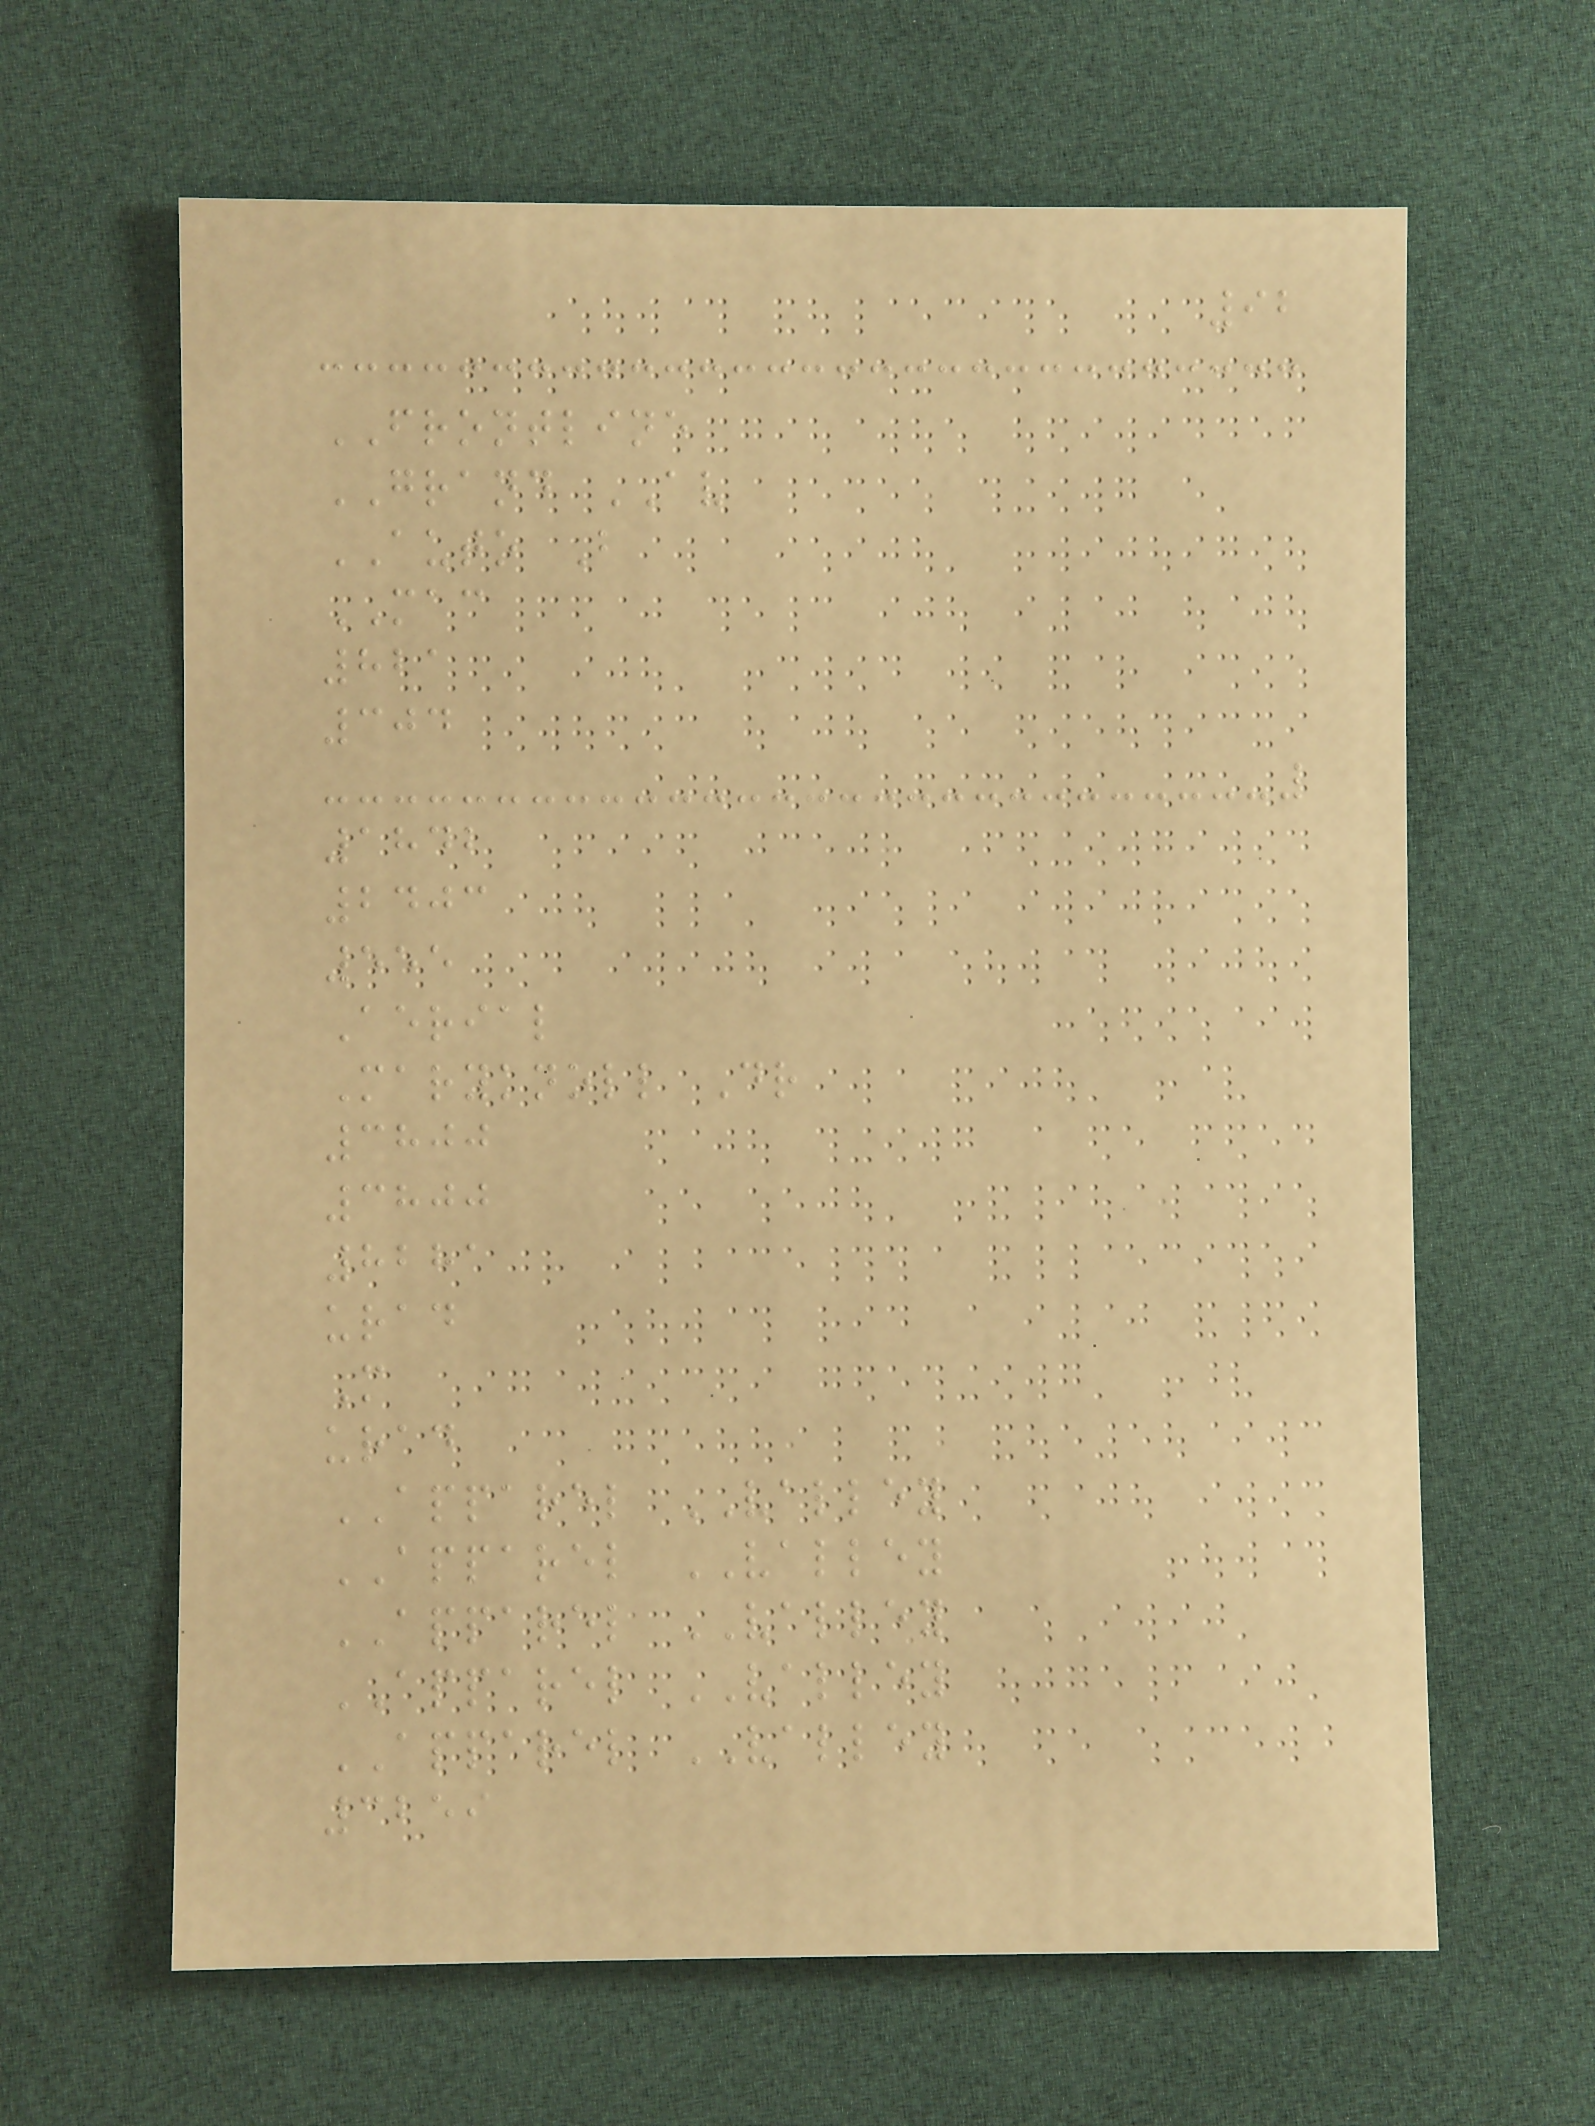92
FRONTLINE
GRAND AV
AUTO B
MAC
821
304
1842
2403
555
Aerial
Maryknoll Dr
3800
3800
8281
urad
M
urad
APPAREL VALLEY
APPAREL VALLEY
APPAREL VALLEY
APPAREL VALLEY
APPAREL VALLEY
3259
